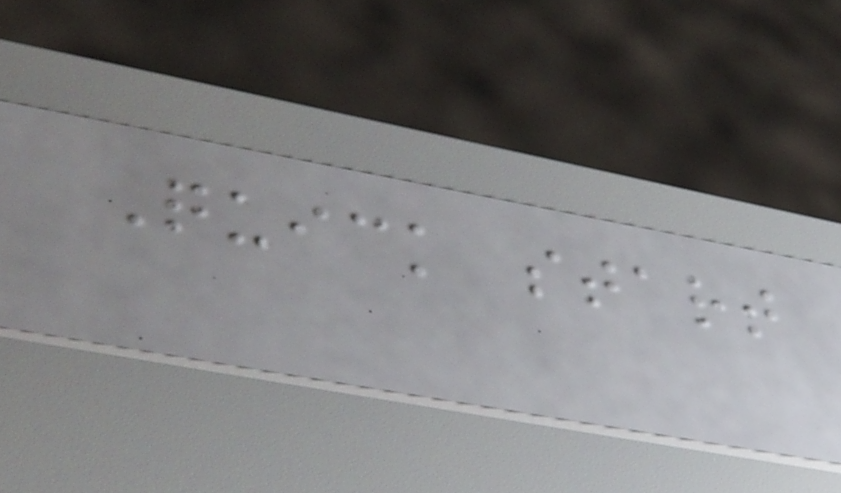Quick start
